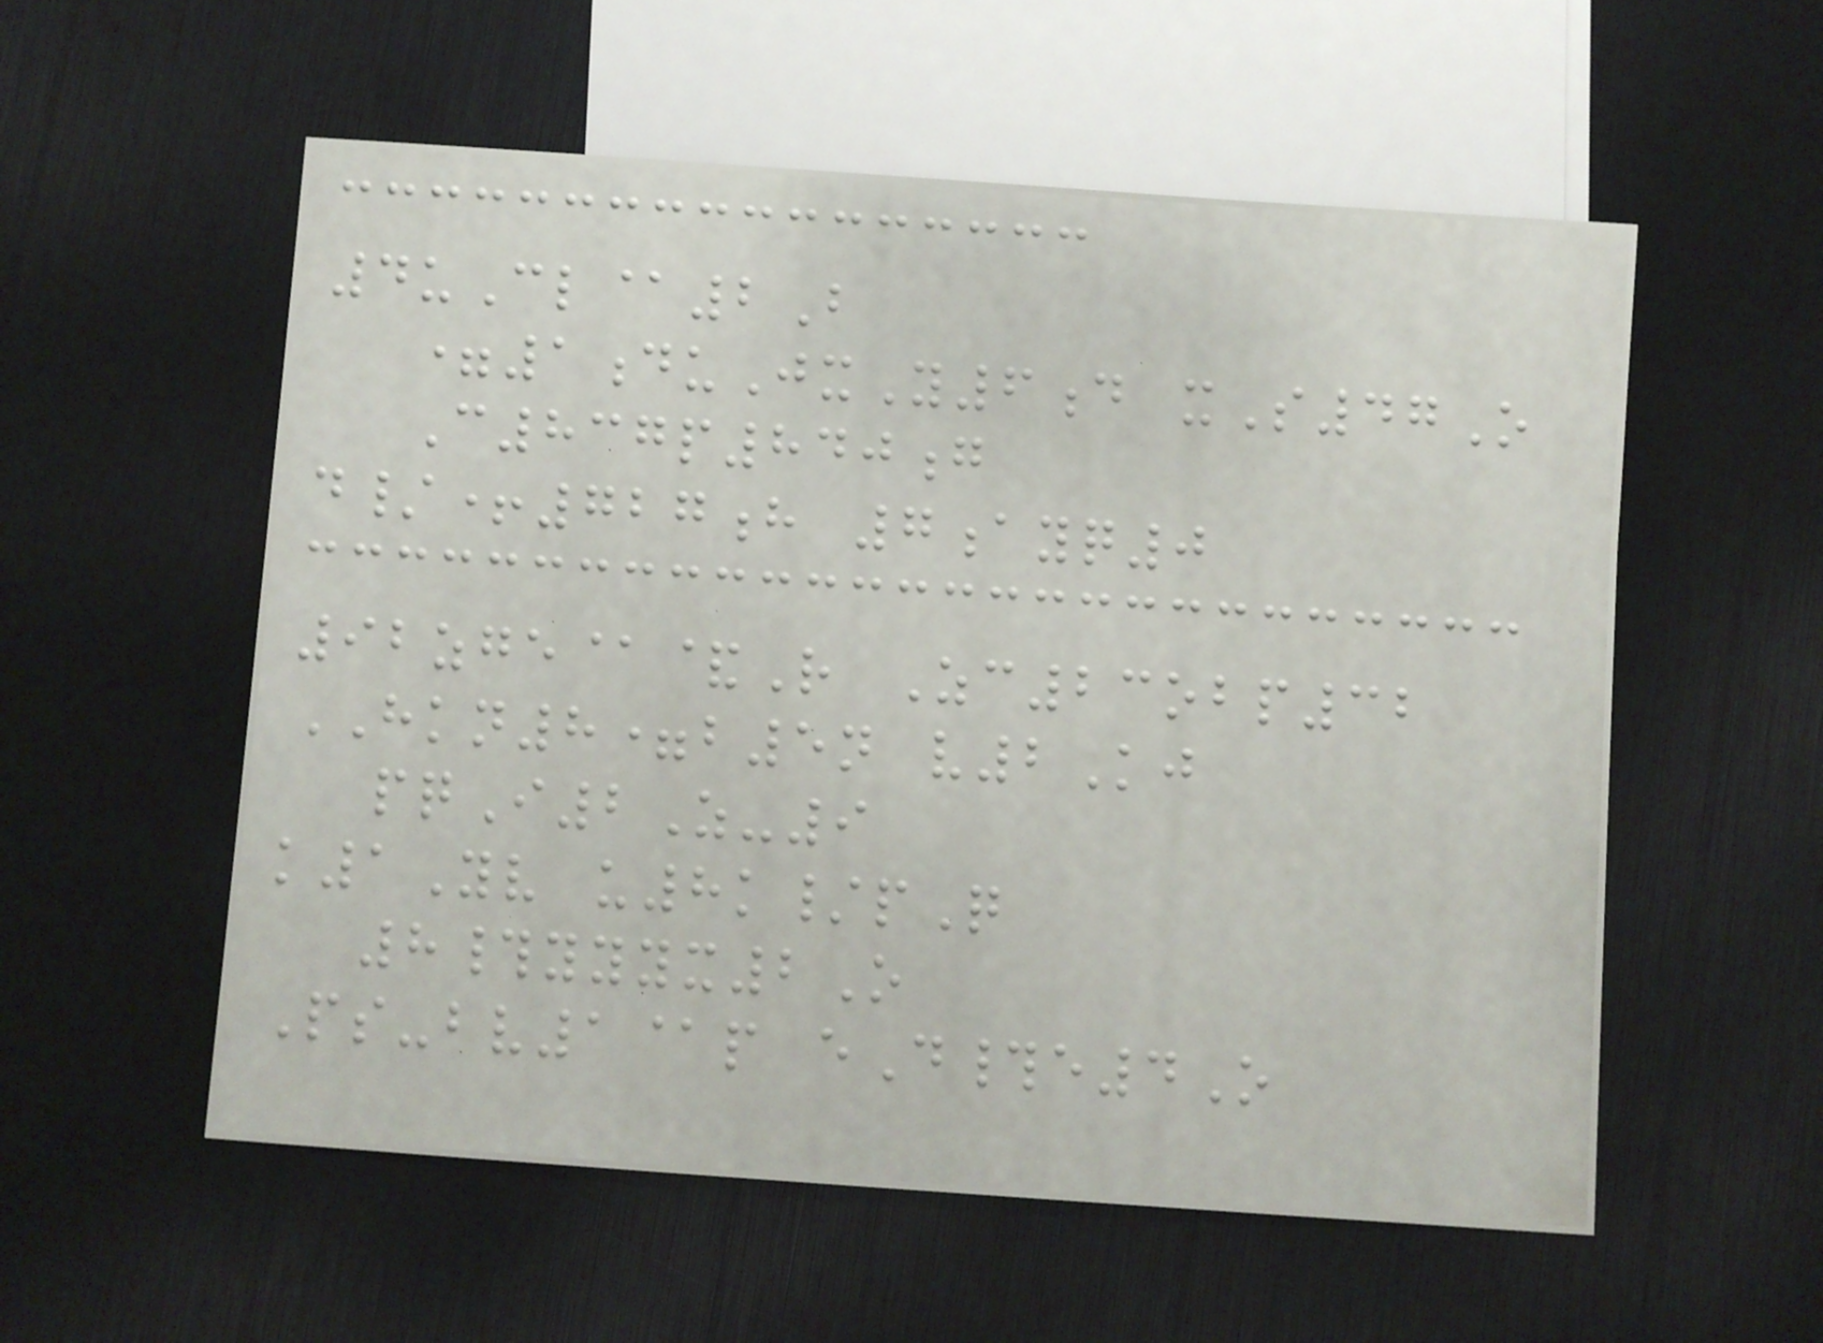4uCl@2B
=1duJxY6d xS47O
C837p840g
d/+727h 7ayq0
92zge@&R Zc23obp32
HKN8=b5n v2Kj
pqI2Z-9
k1Yv u8k/pQ
8#yyyx2O
Ps-bv1@p eD#e4O
